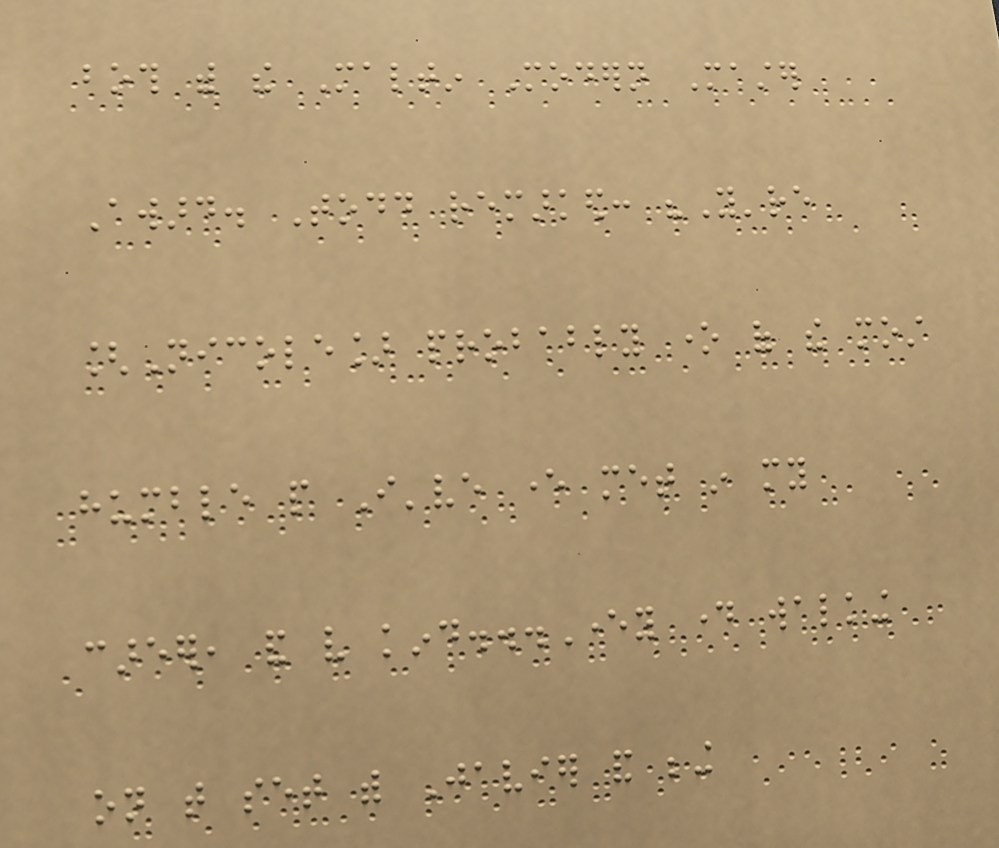both with the Maltin Modern Master
Award. Todd remarked: "You're
[Nicole] probably one of the most
humble people I've ever met in my
career, and very kind...Every day walking
on that set with Javier and being
